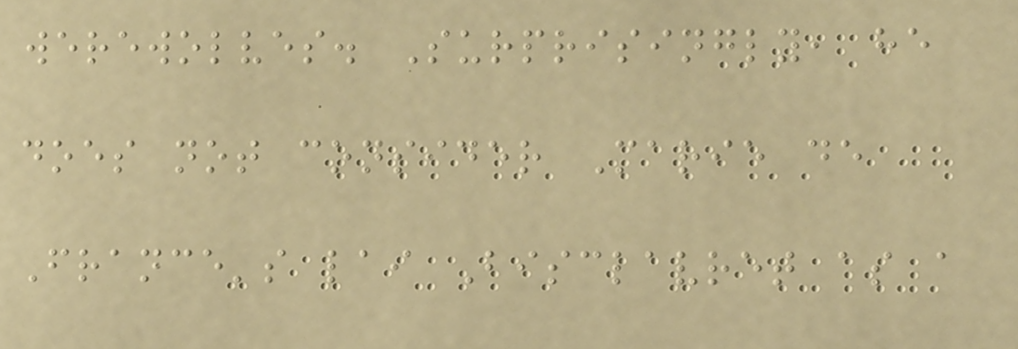werewolves. Surprisingly, he
does not consider Marie de
France's lai Bisclavret as a
